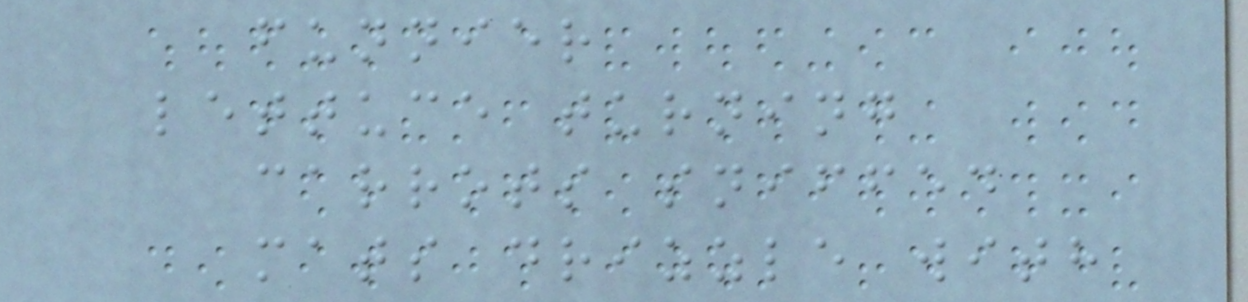funnier
lettuce turning
carrots sniffed
mats drizzle with
